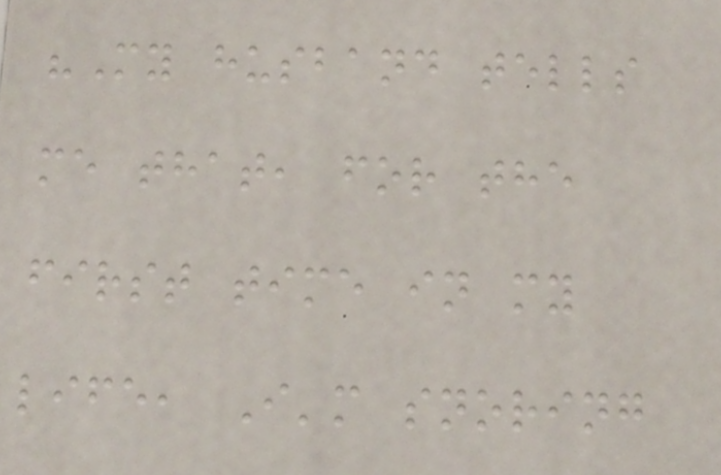"My husband tells
me that, for the
first time in my
life, I'm snoring
